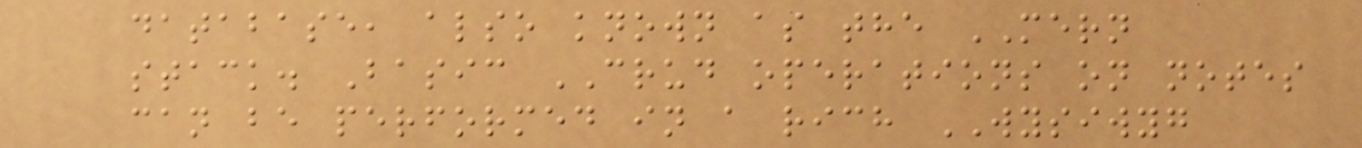database, also known as the MERN
stack. Basic CRUD operations on notes
can be performed in a rich WYSIWYG
